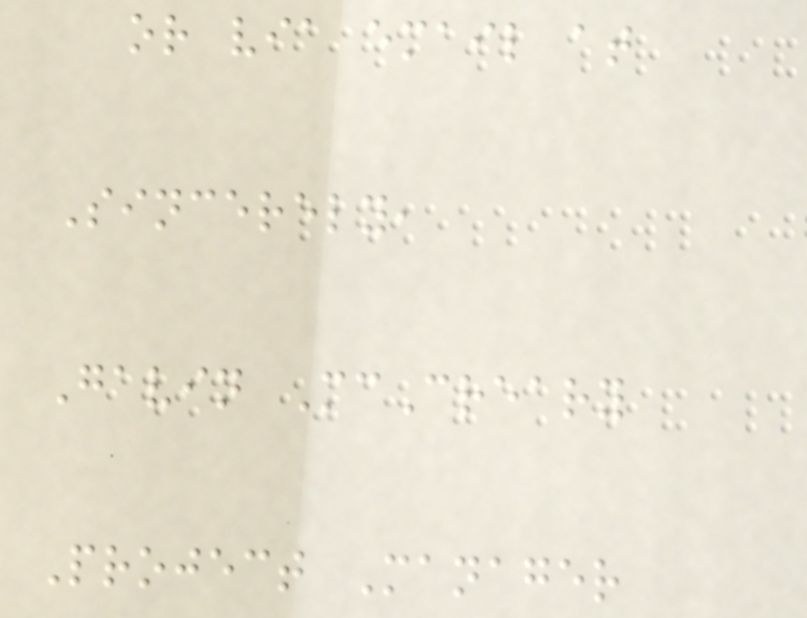or via email at
Sincerely,
Gavin McCreary
Project Manager
